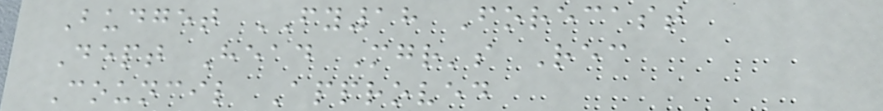Budget FY18 Forecast
Dept Head Mgr's Rec
Council Approved
